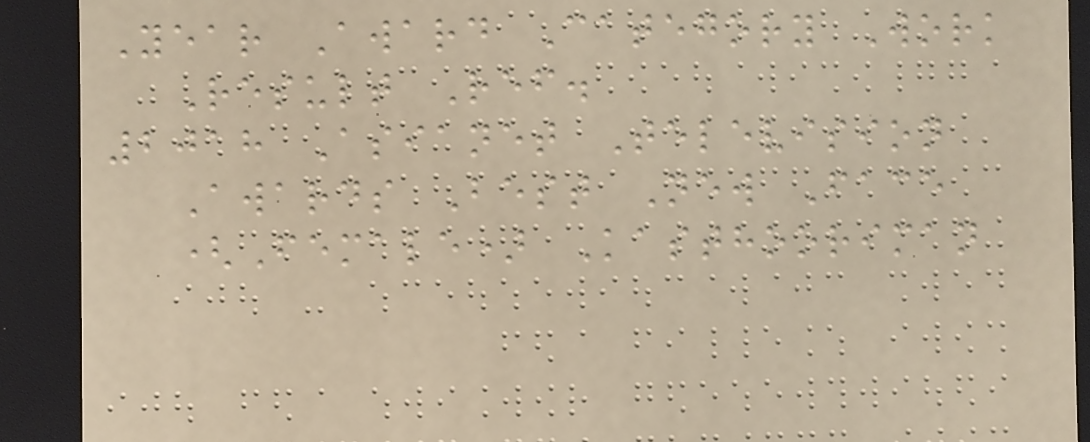Year Award Category Work
Result Ref.
2018 Asianet Television
Awards Best New Face
(Female) Kasthooriman
